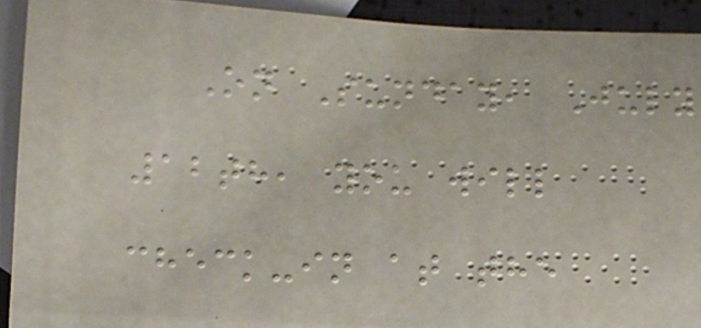On Sunday, July
12th, you will
check-in at the
